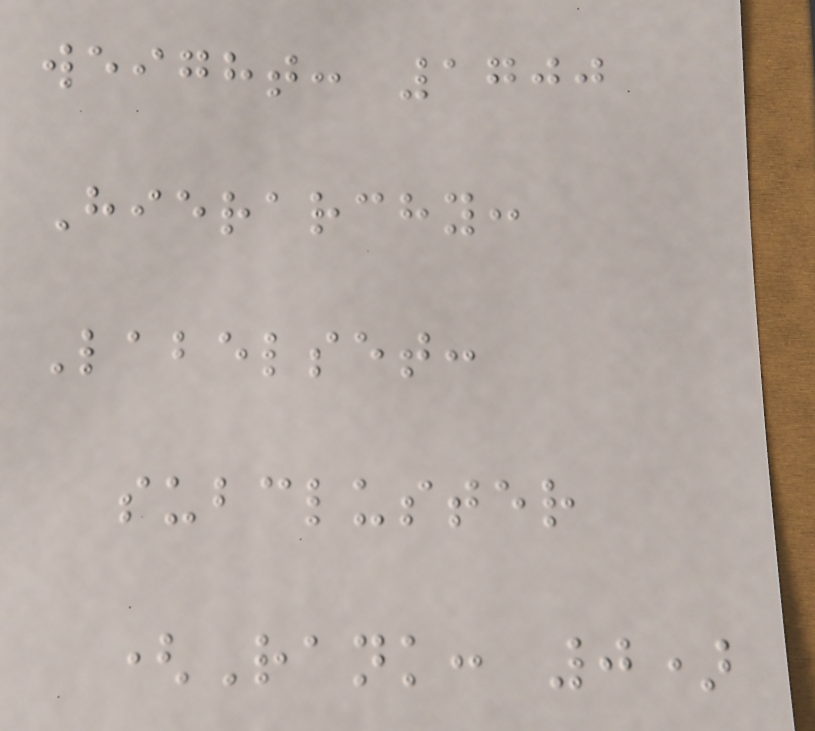weight: 1700
Hierarchy:
Labelset:
subcluster
(Rank: 0)
